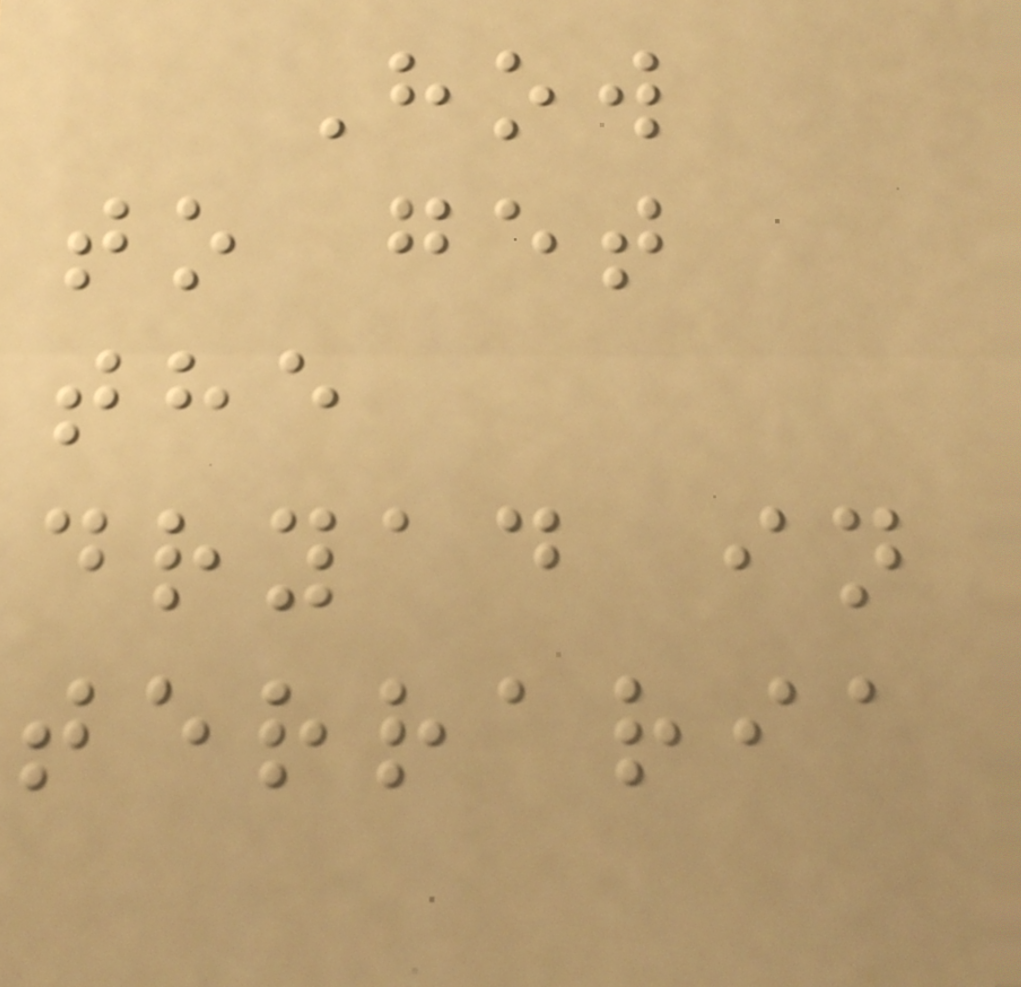How
to get
the
dryad in
terraria
